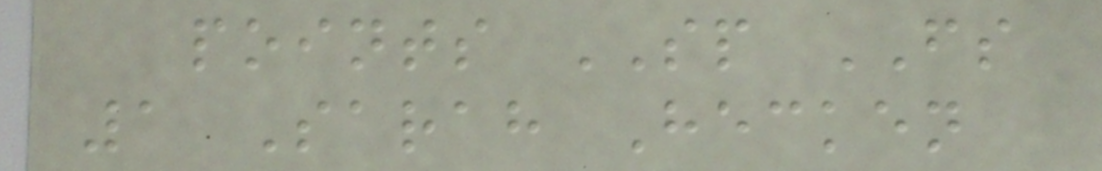points SP FS
1 Sarah Hecken
